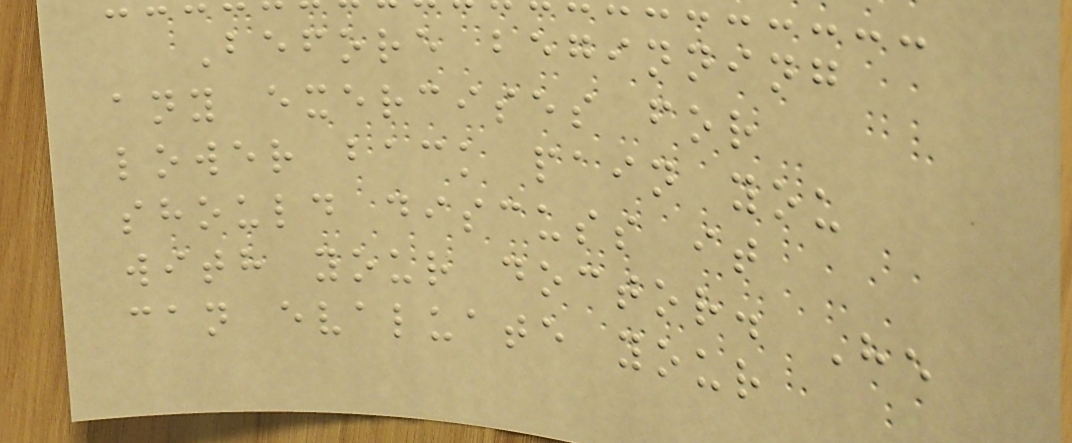Before beginning
any exercises for
lower back pain you
should discuss it
with your doctor. He
can evaluate your
